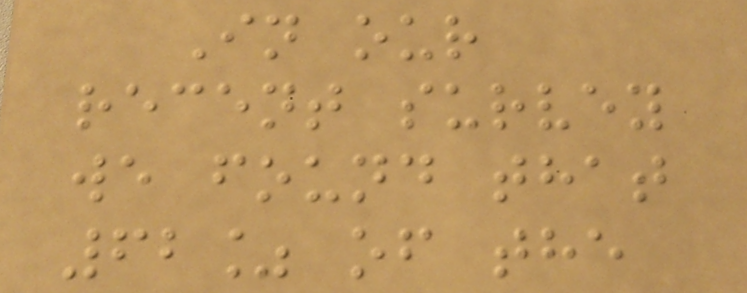In our
recent survey
we found that
62% of the
